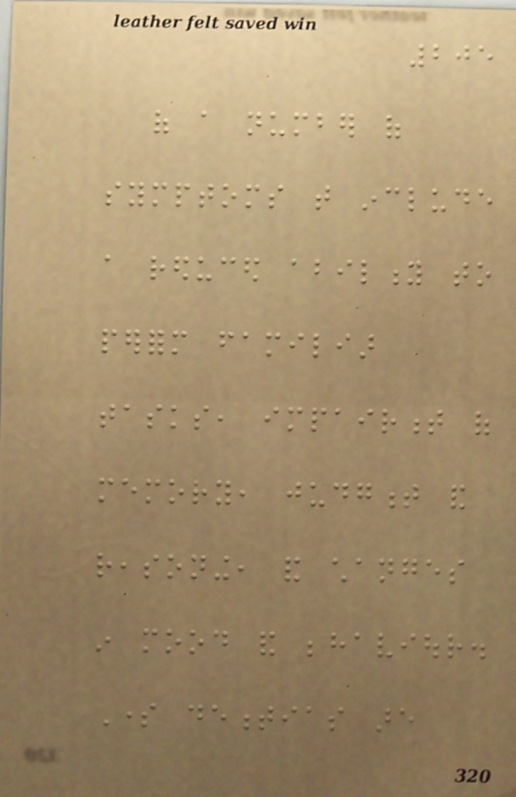205
of a number of
symptoms that include
a reduced ability to
perform familiar
tasks, impairment of
memory, judgment and
reasoning, and changes
in mood and behaviour.
Some dementias are
